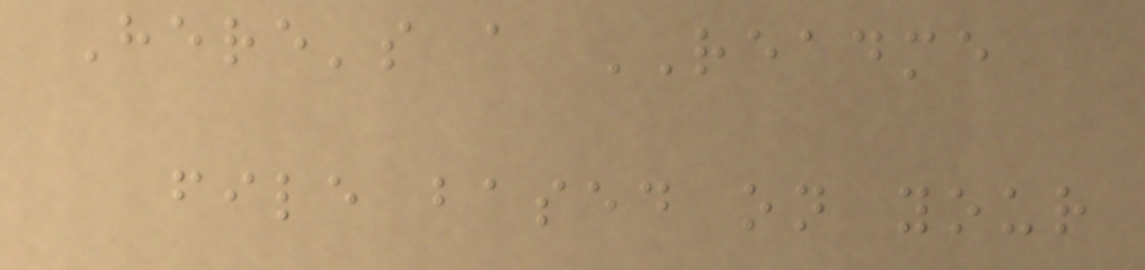Here's a README
file based on your
